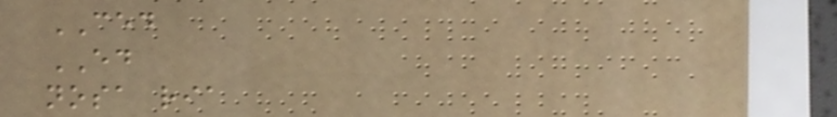CED
ED
nosa ria
